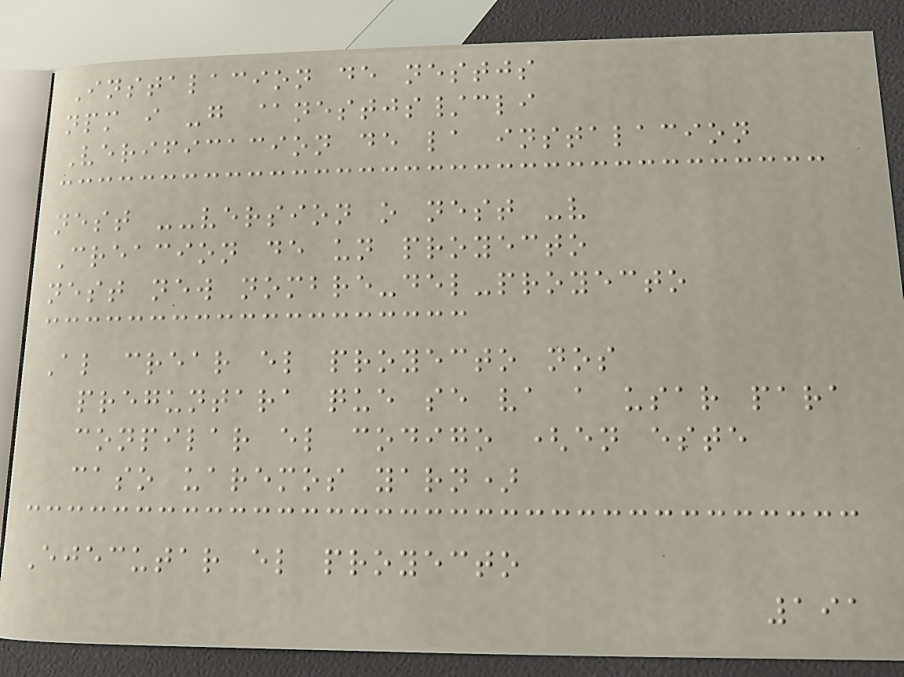Instalacion de nestjs
npm i -g @nestjs/cli
Verificacion de la instalacion
nest --version o nest -v
Creacion de un proyecto
nest new nombre-del-proyecto
Al crear el proyecto nos
preguntara que se va a usar para
conpilar el codigo (en este
caso uaremos yarn)
Ejecutar el proyecto
191
